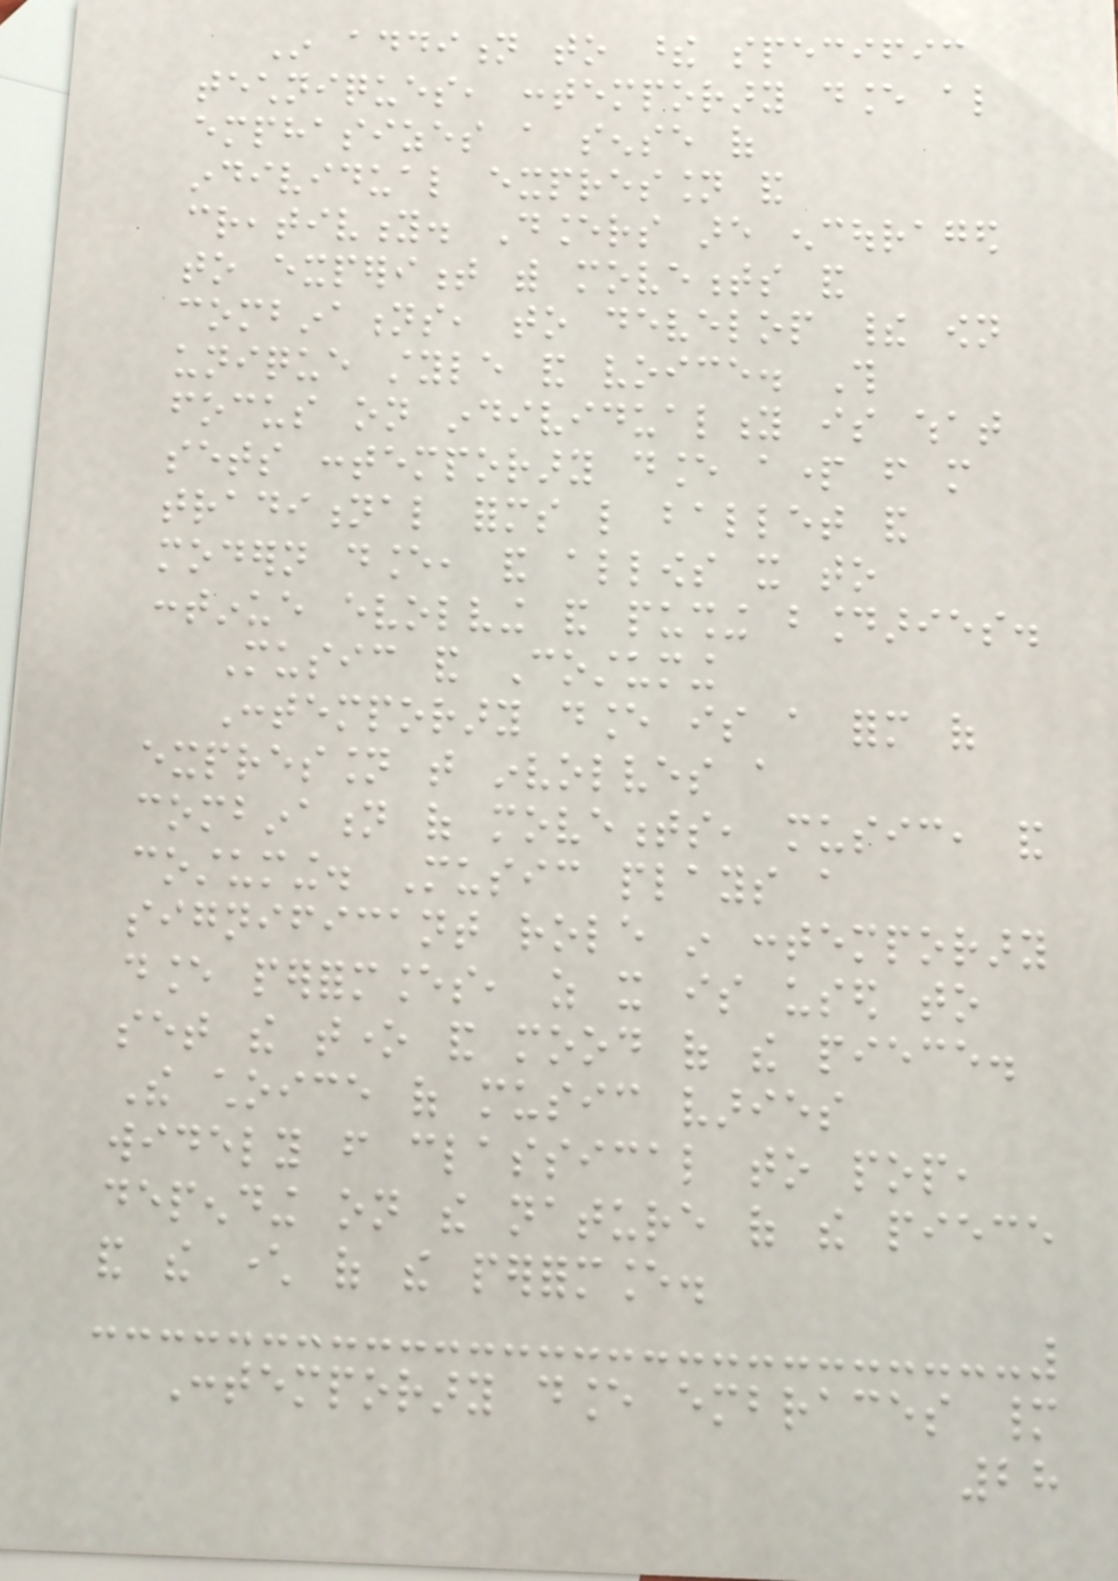In addition to these specific
techniques, contemporary dance also
emphasizes a sense of
individual expression and
creativity. Dancers are encouraged
to experiment with movements and
combinations, to develop their own
unique style and voice. This
focus on individuality is what
sets contemporary dance apart from more
traditional forms like ballet and
modern dance, and allows it to
continue evolving and pushing boundaries.
Music and Costuming
Contemporary dance is a form of
expression that involves a
combination of movements, music, and
costuming. Music plays a
significant role in contemporary
dance performances, as it is used to
set the tone and mood of the piece.
The choice of music varies
widely from classical to pop,
depending on the nature of the piece
and the character of the performance.
Contemporary dance embraces many
28
